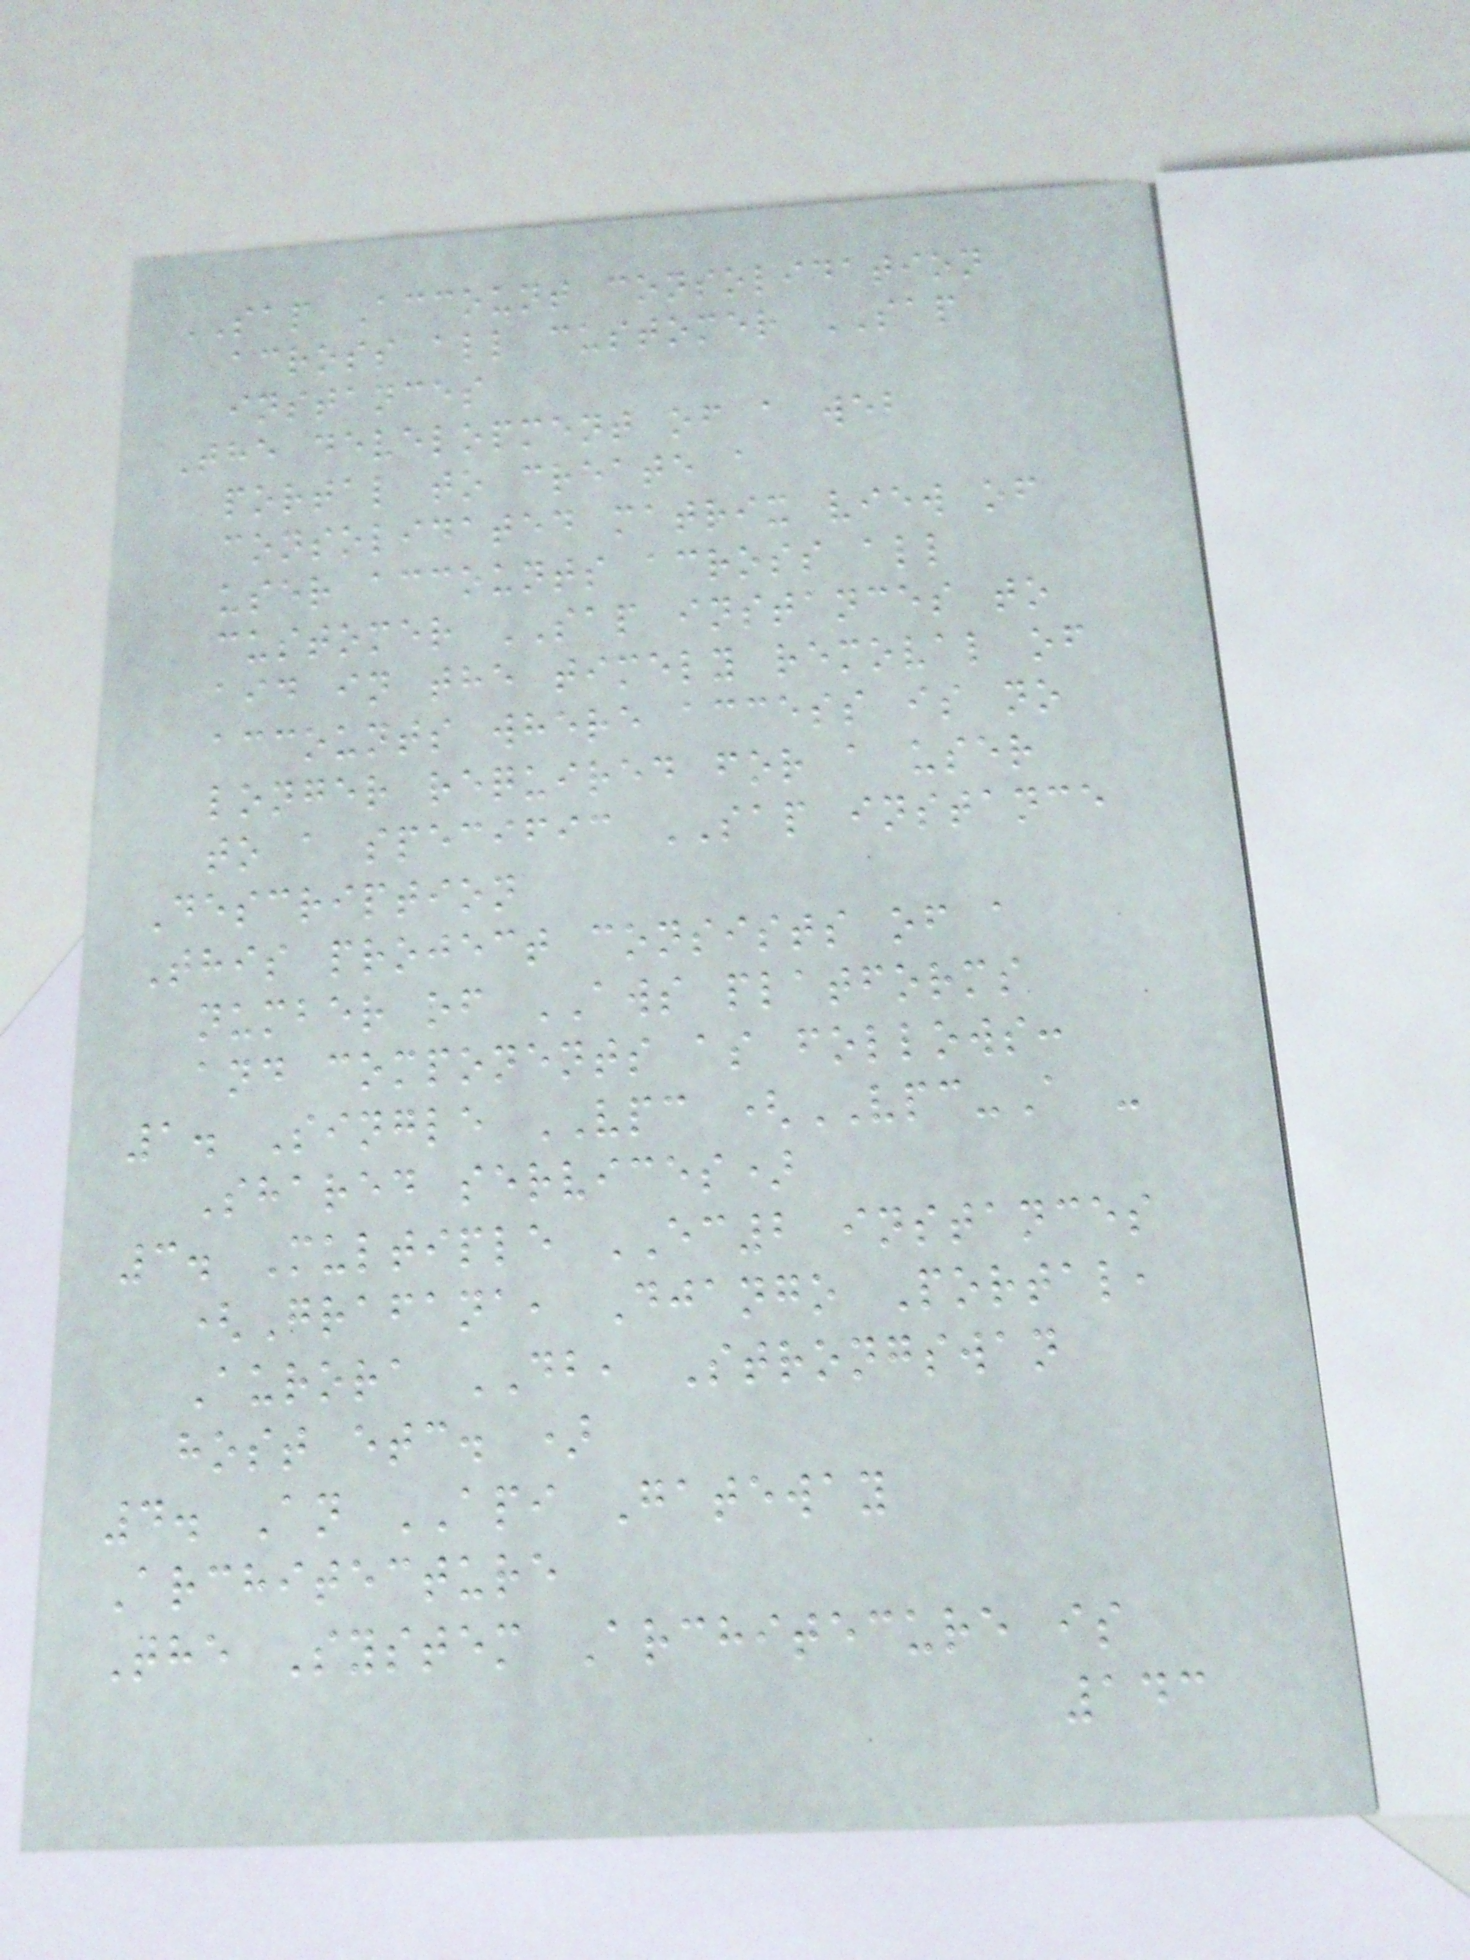SAP Account consolidation
across all customer SAP
instances
The development of a web
portal to create a
consolidated matrix view of
user accounts across all
customer SAP instances to
aid in the timely removal of
accounts where access is no
longer required for a user
to a specific SAP instance
Description
This project consists of a
number of AWS platforms
and components as follows:
1. Single VPC (VPC-A -
Shared services)
3. Multiple EC2 instances
(Grafana, Django Portal,
Aurora DB, Strongswan
host etc. )
4. An API Gateway
Architecture
The System Architecure is
143
